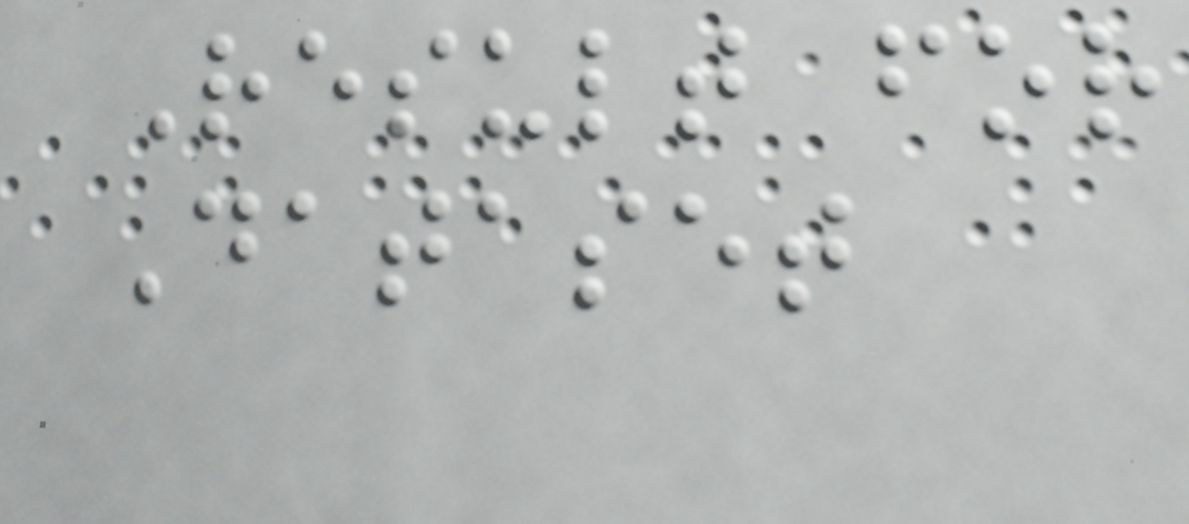Result for
Dataset
